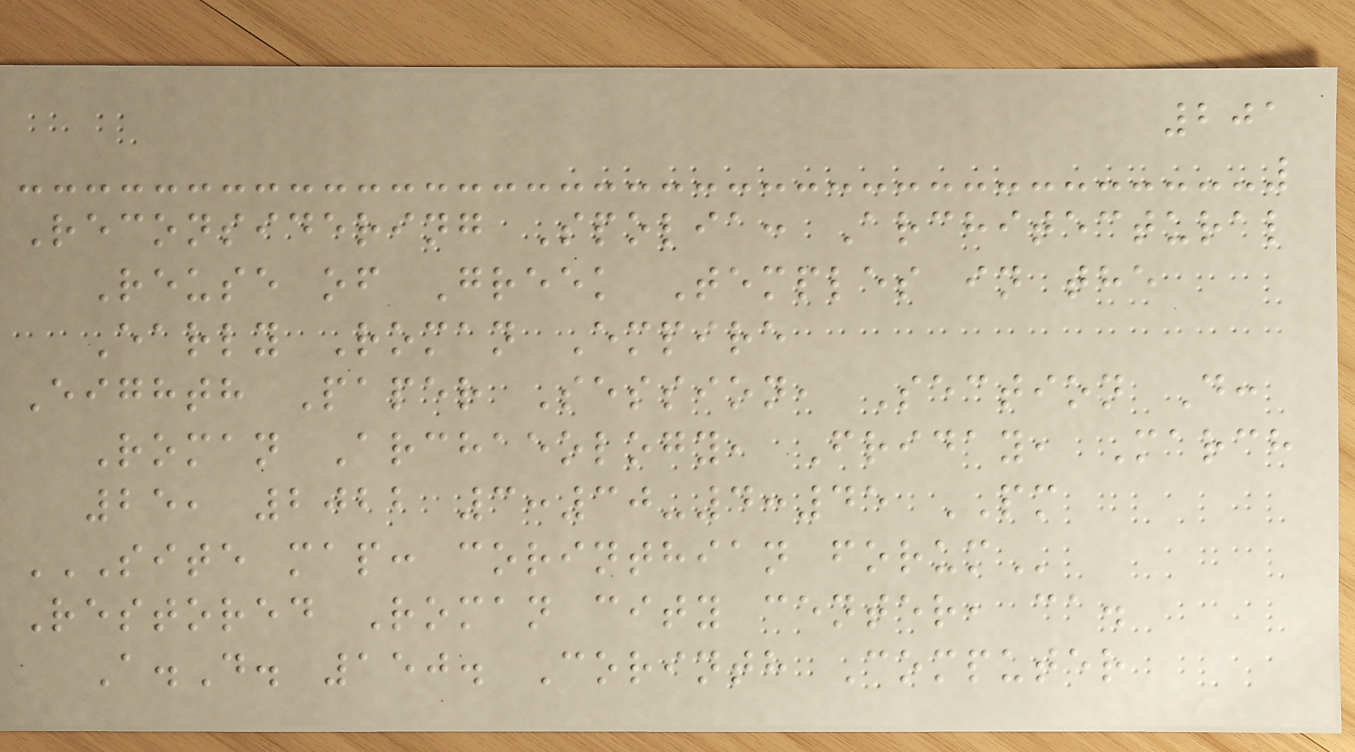201
Reconsidering Spolia: Architectural
Reuse of Greek Temples in the
Early Roman Empire
Eighth Paper Session, Section D:
Roman Archaeology, Friday, March
25, 2022 3:30-4:45 PM
SITE MAP: CORINTHIAN FORUM
Restored Roman city center, ca.
A.D. 150. Corinth Computer
